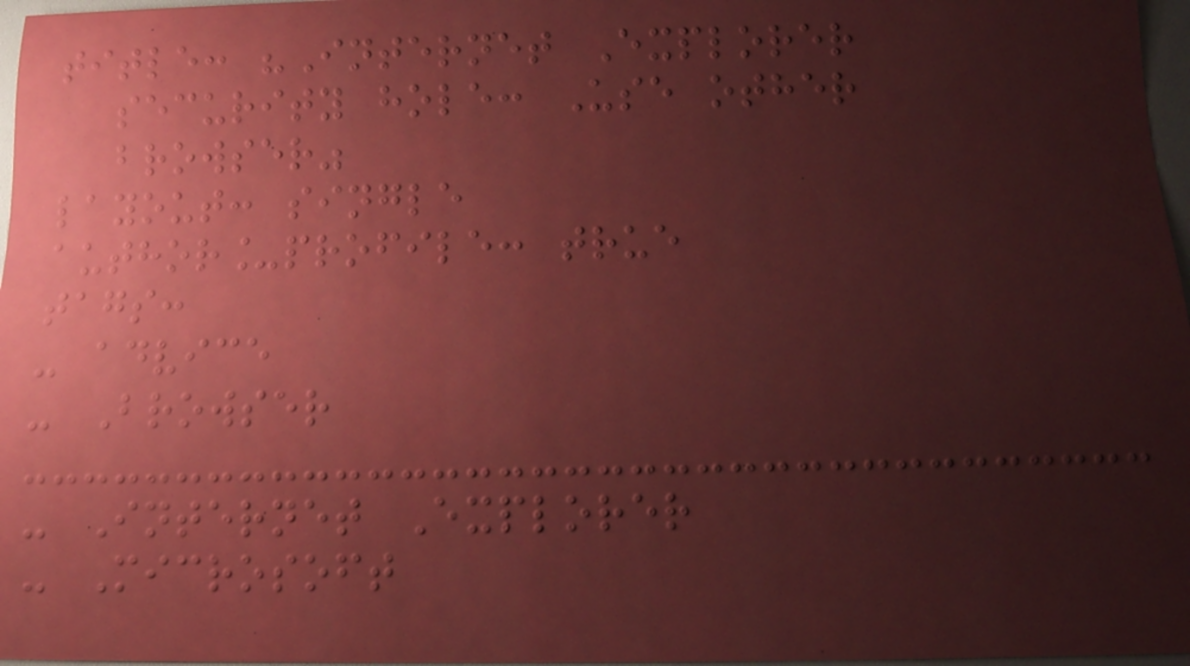title: "Internet Explorer
security hole: Use other
browser"
layout: single
author_profile: true
tags:
- advice
- Browser
- Internet Explorer
- Microsoft
